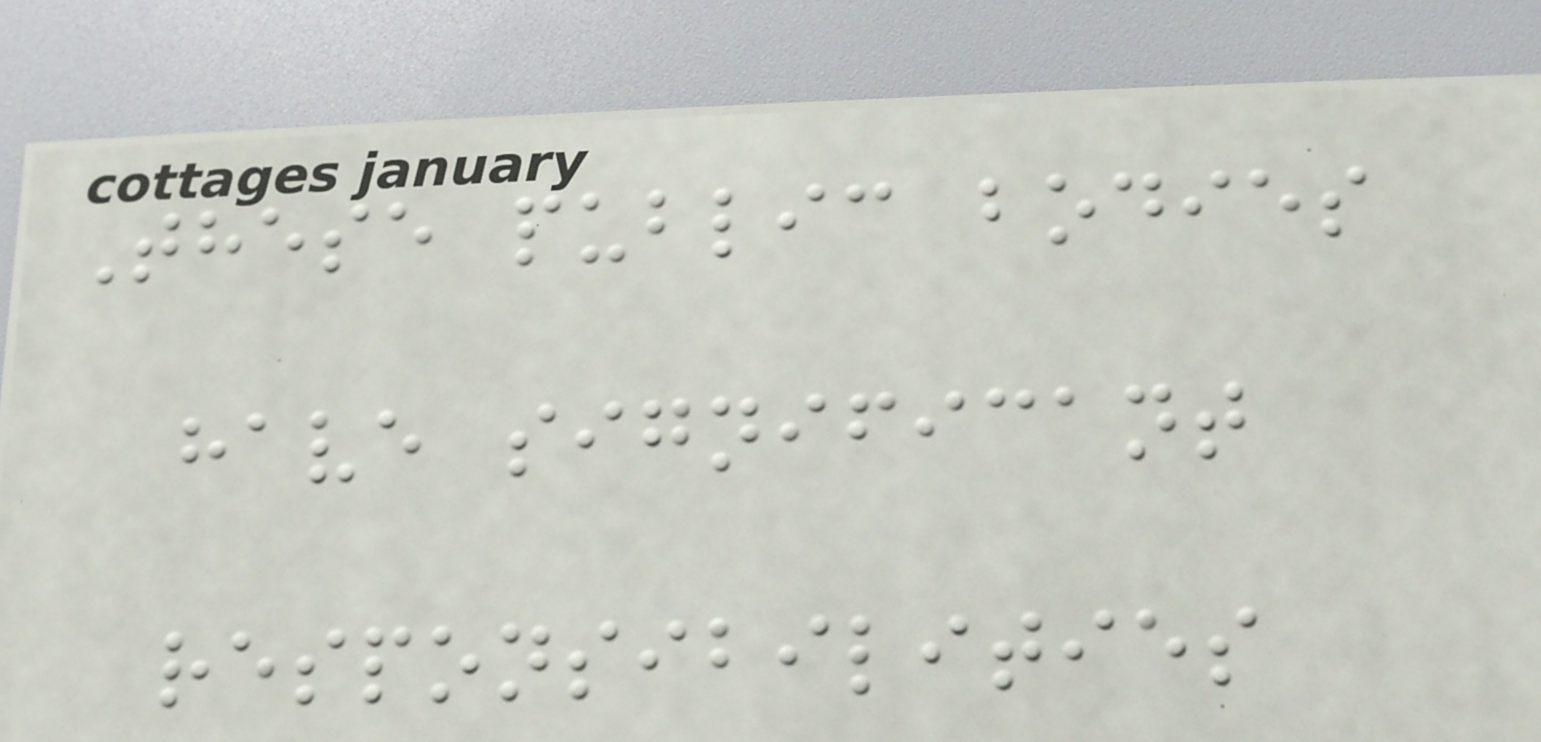These public bodies
have significant
responsibilities
